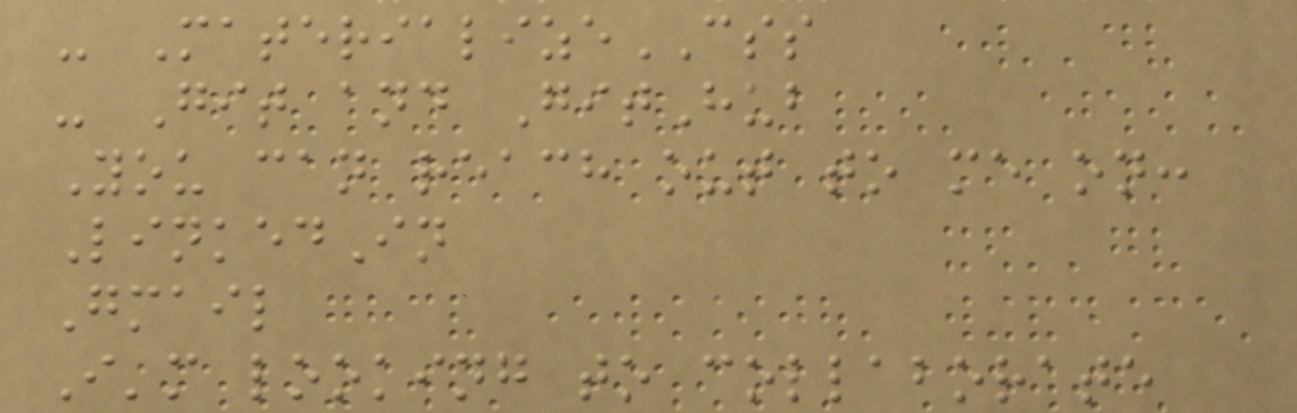- MaterializeCSS
- Git and GitHub
You can reach out to me on:
LinkedIn
Gmail
I'm looking to collaborate
